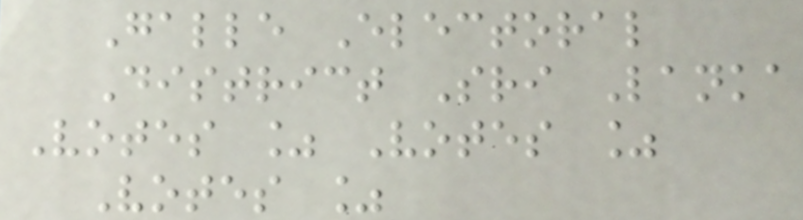Galle Electoral
District Sri Lanka
Votes % Votes %
Votes %
